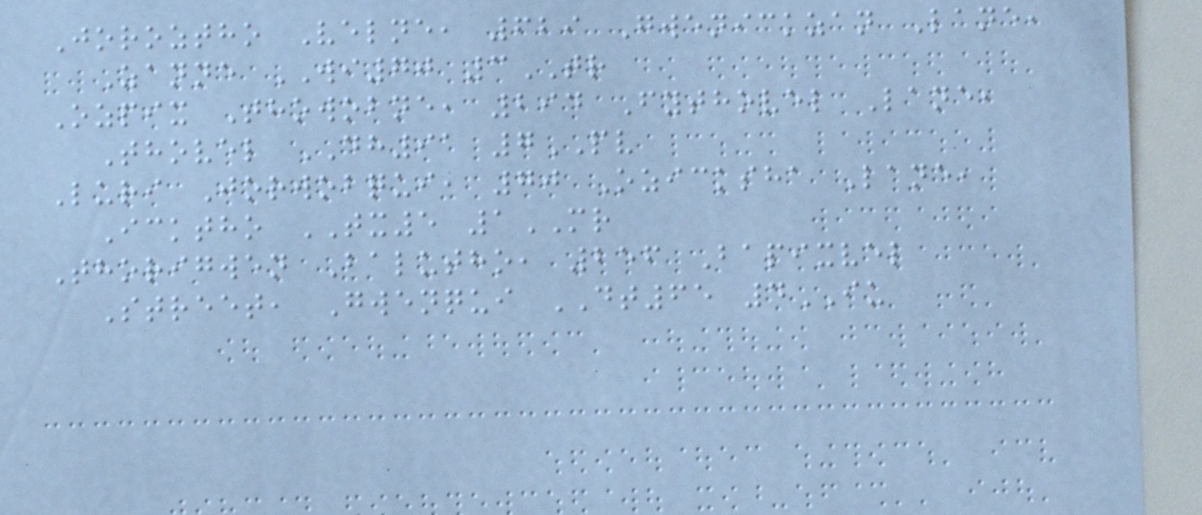Joroztho Velne, 629 Gwenickzan Lane,
Zanne WI70 3TR
Ozpix Thowobne, 294 Fythovel Lane,
Thovel DH91 7PV
Luri Jorwobqui, 70 Ozicksha Lane,
Icktho TX5 1MR
Thorigwen Balutho, 256 Bapixvel
Street, Gwenqui DT65 4IU
